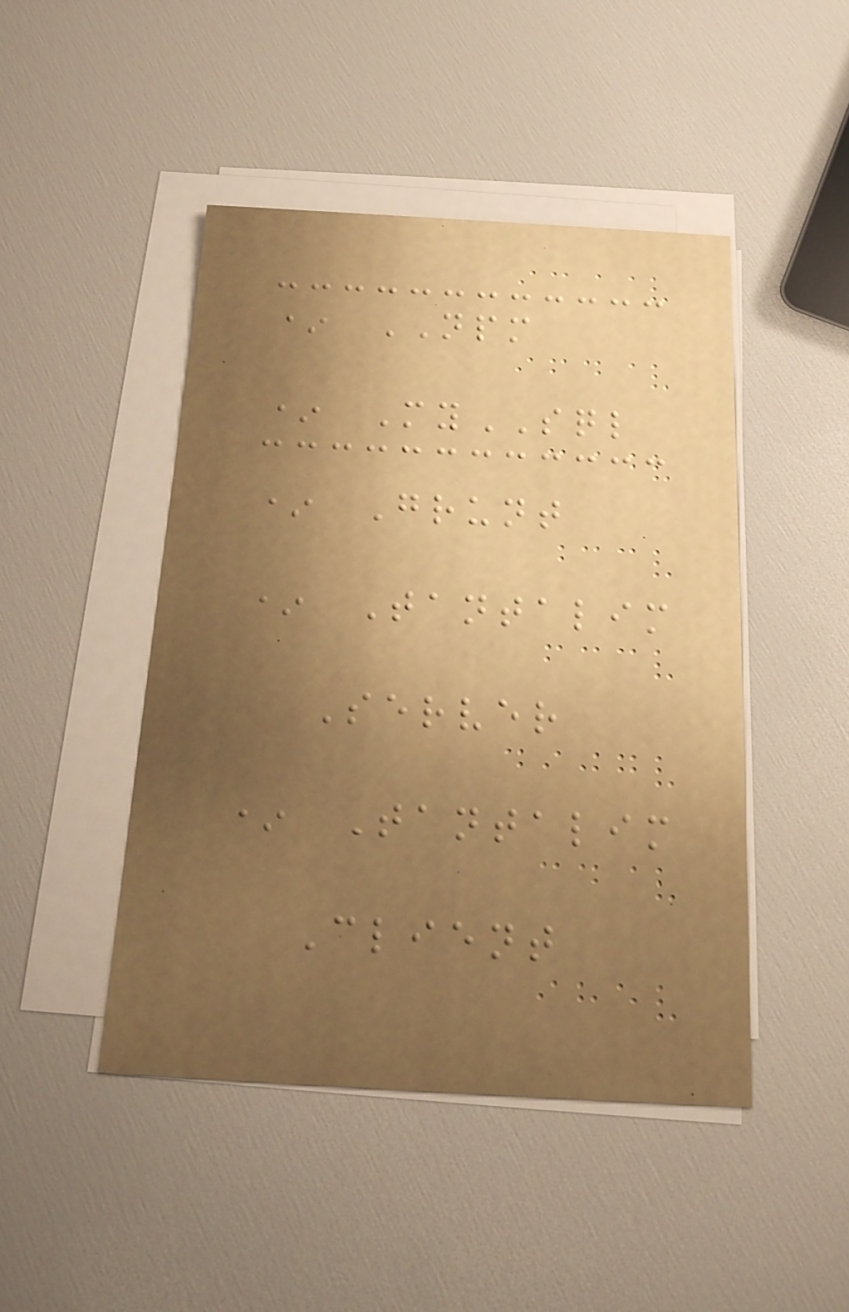* NPM
* MySQL
* Grunt
* Tantalim
Server
* Tantalim
Client
